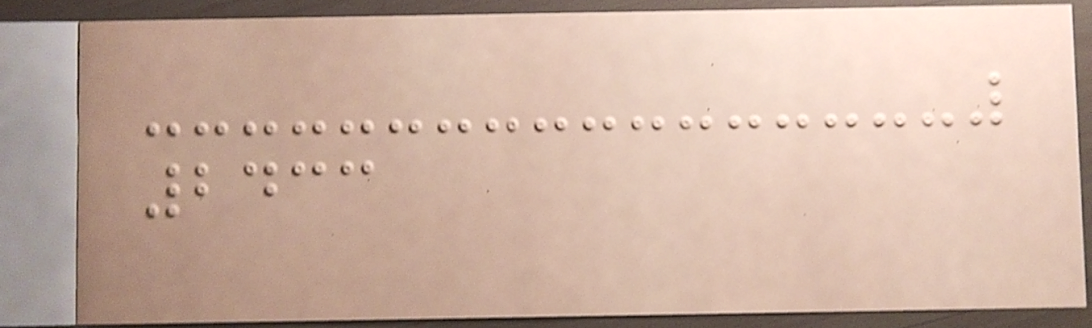2433
